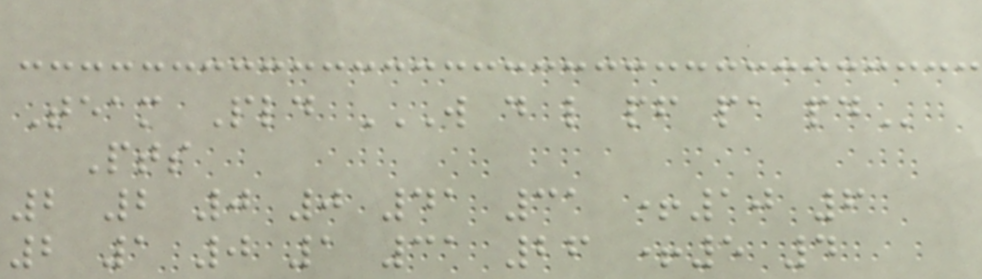Team Pld W D L PF PA PD
Pts
2 2 0 0 41 31 +10 6
2 1 0 1 31 26 +5 4
